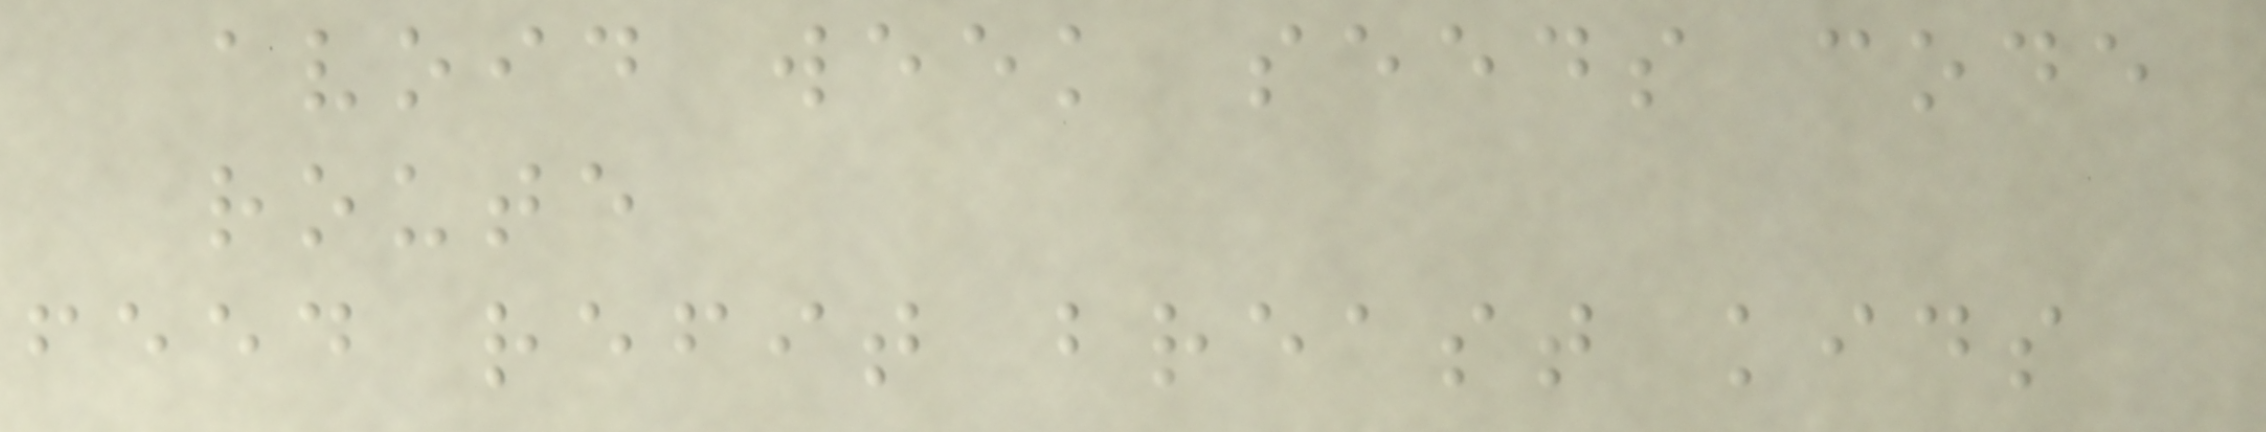avoid week seeds code
route
feed refit breast kids
